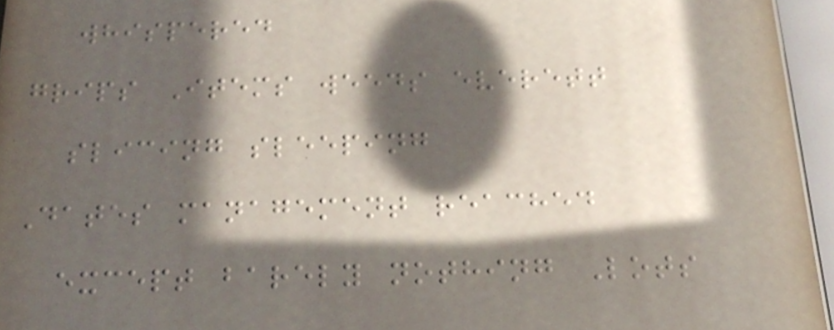whispered
grips Items weeds everett
slicing sleeping
Dates management reached
except barely nothing Lots
